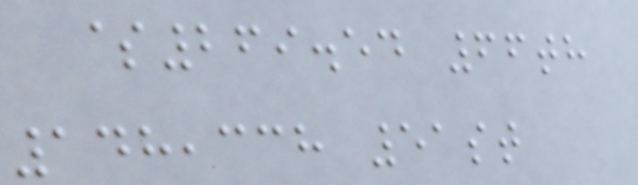$269.54 66th
148,338 51st
